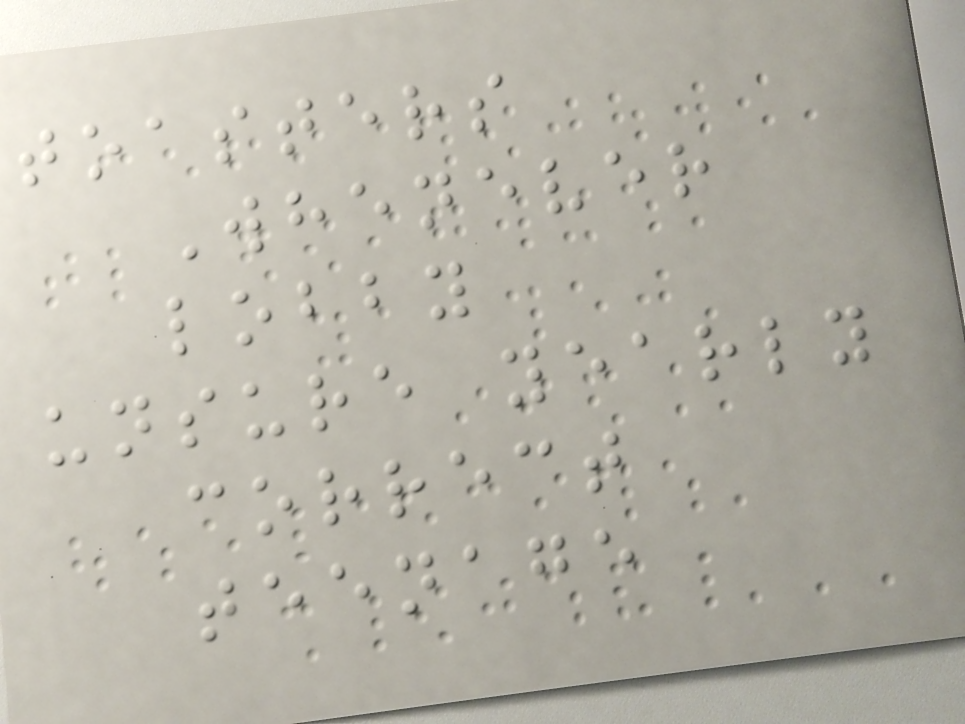toasters
Whenever
lobby
unsure yearly
correct
teenage
